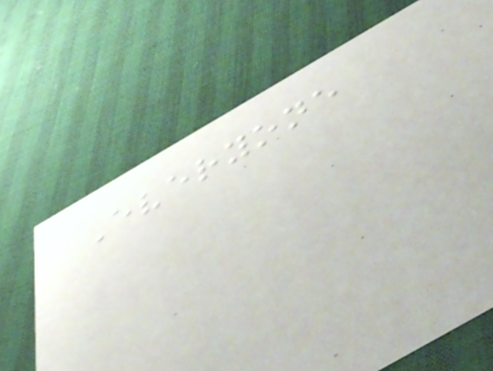Everyone
